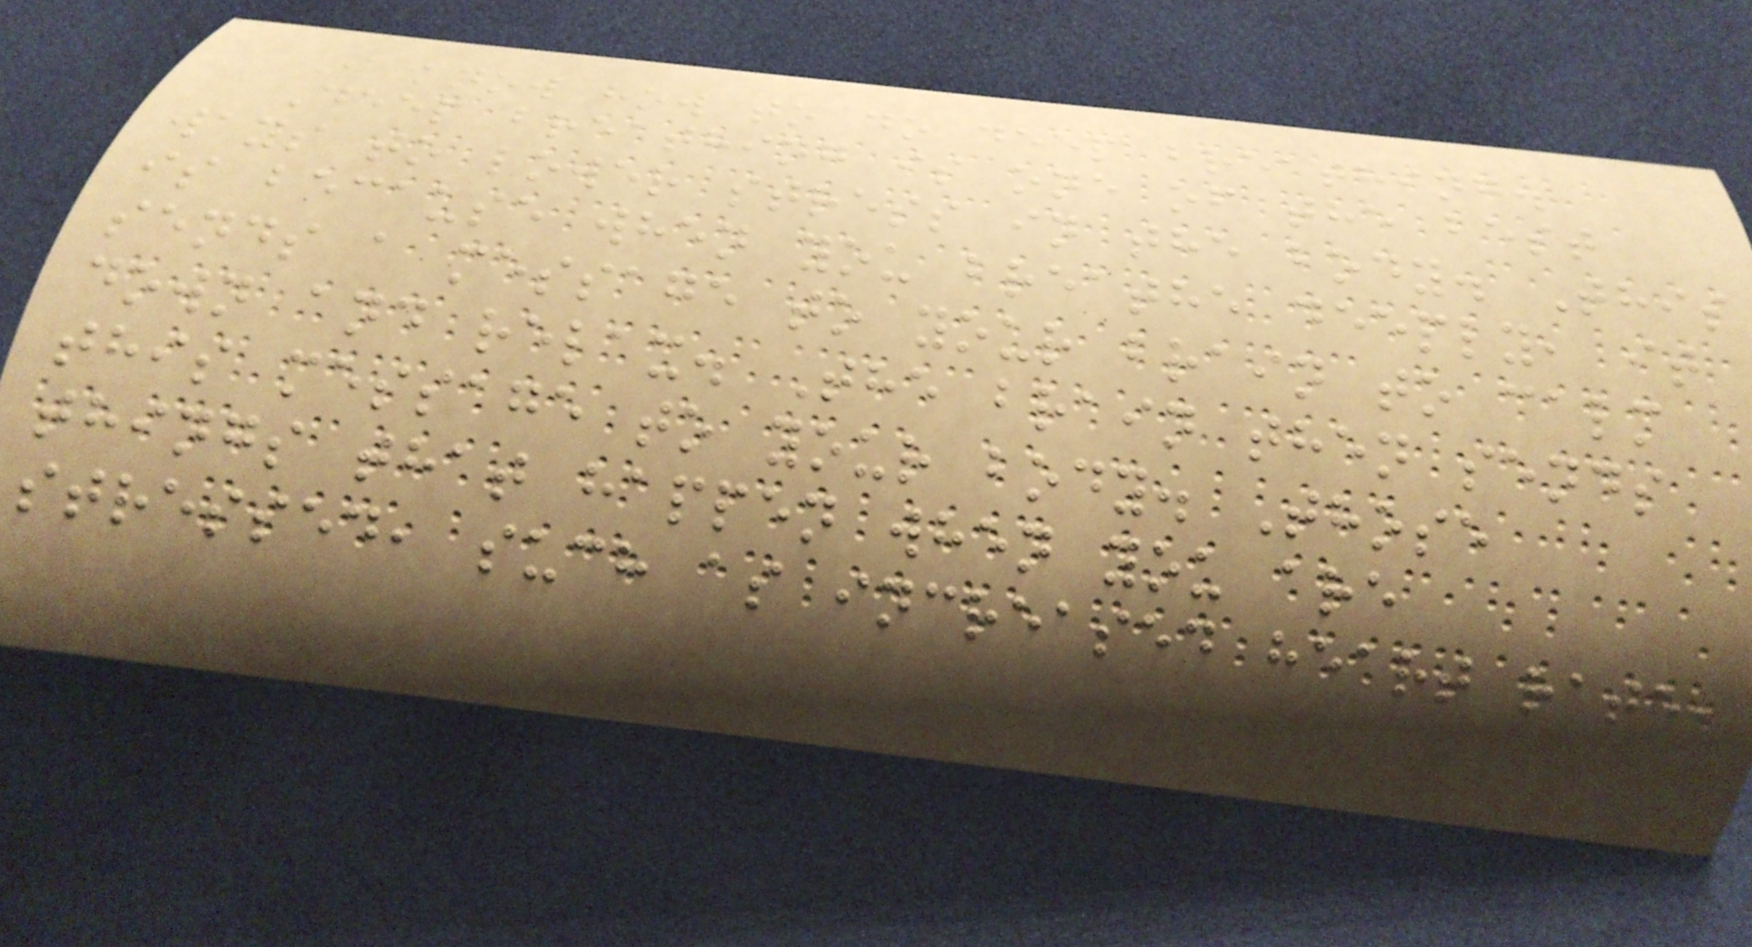I know how to do deep breathing.
Deep breathing is one of the best
ways to lower stress in the body. This
is because when you breathe deeply, it
sends a message to your brain to calm
down and relax. The brain then sends
this message to your body. Those
things that happen when you are
stressed, such as increased heart rate,
